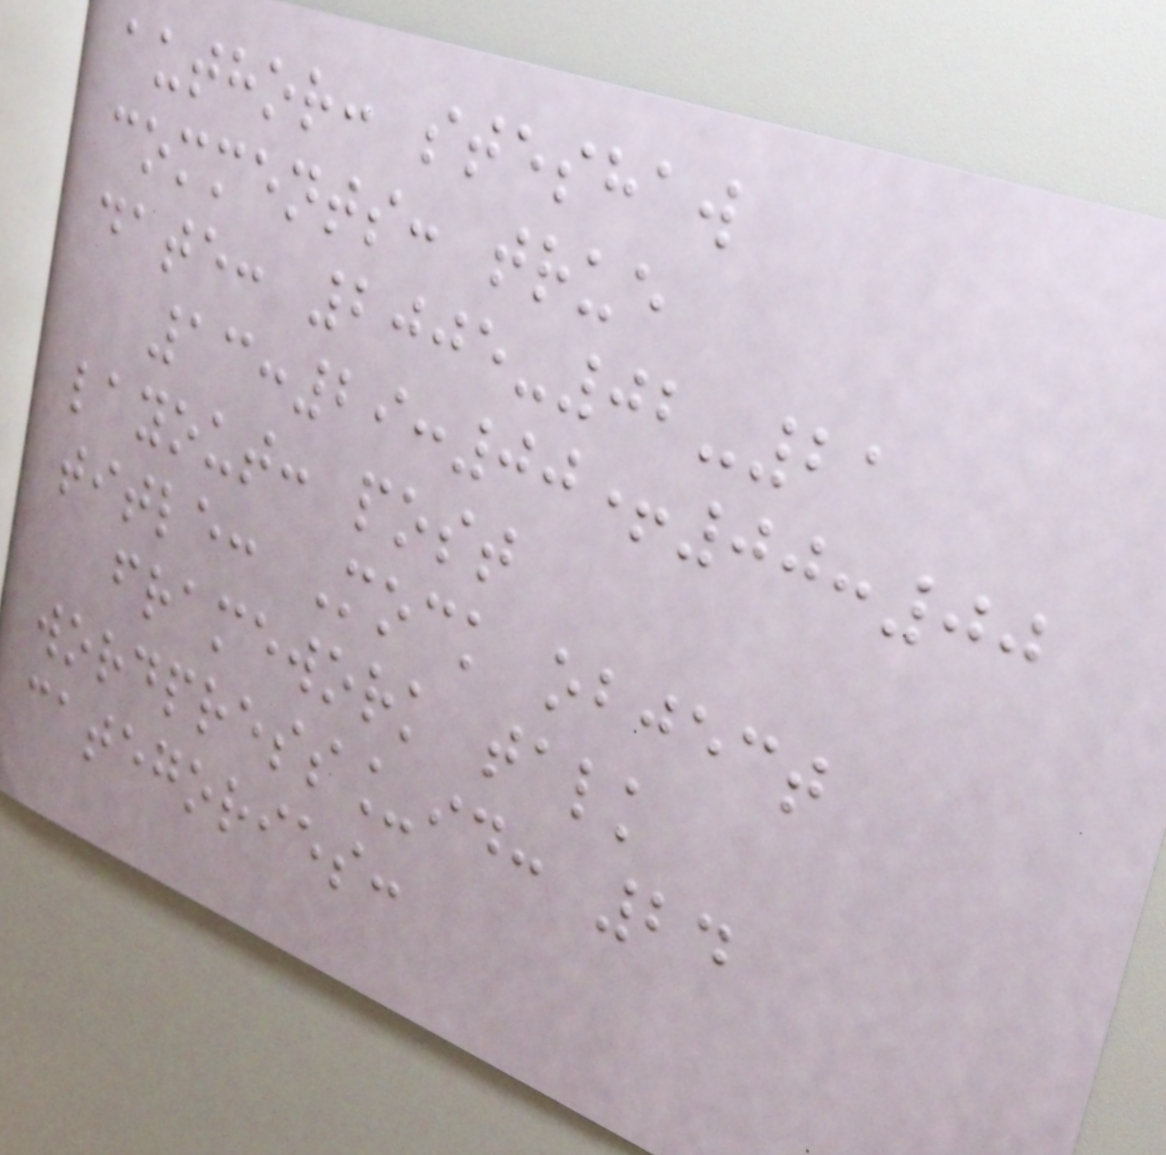author: steshaw
comments: true
date: 2005-02-21
13:29:00+00:00
layout: post
title: Mock object
framework talk
wordpress_id: 24
categories:
